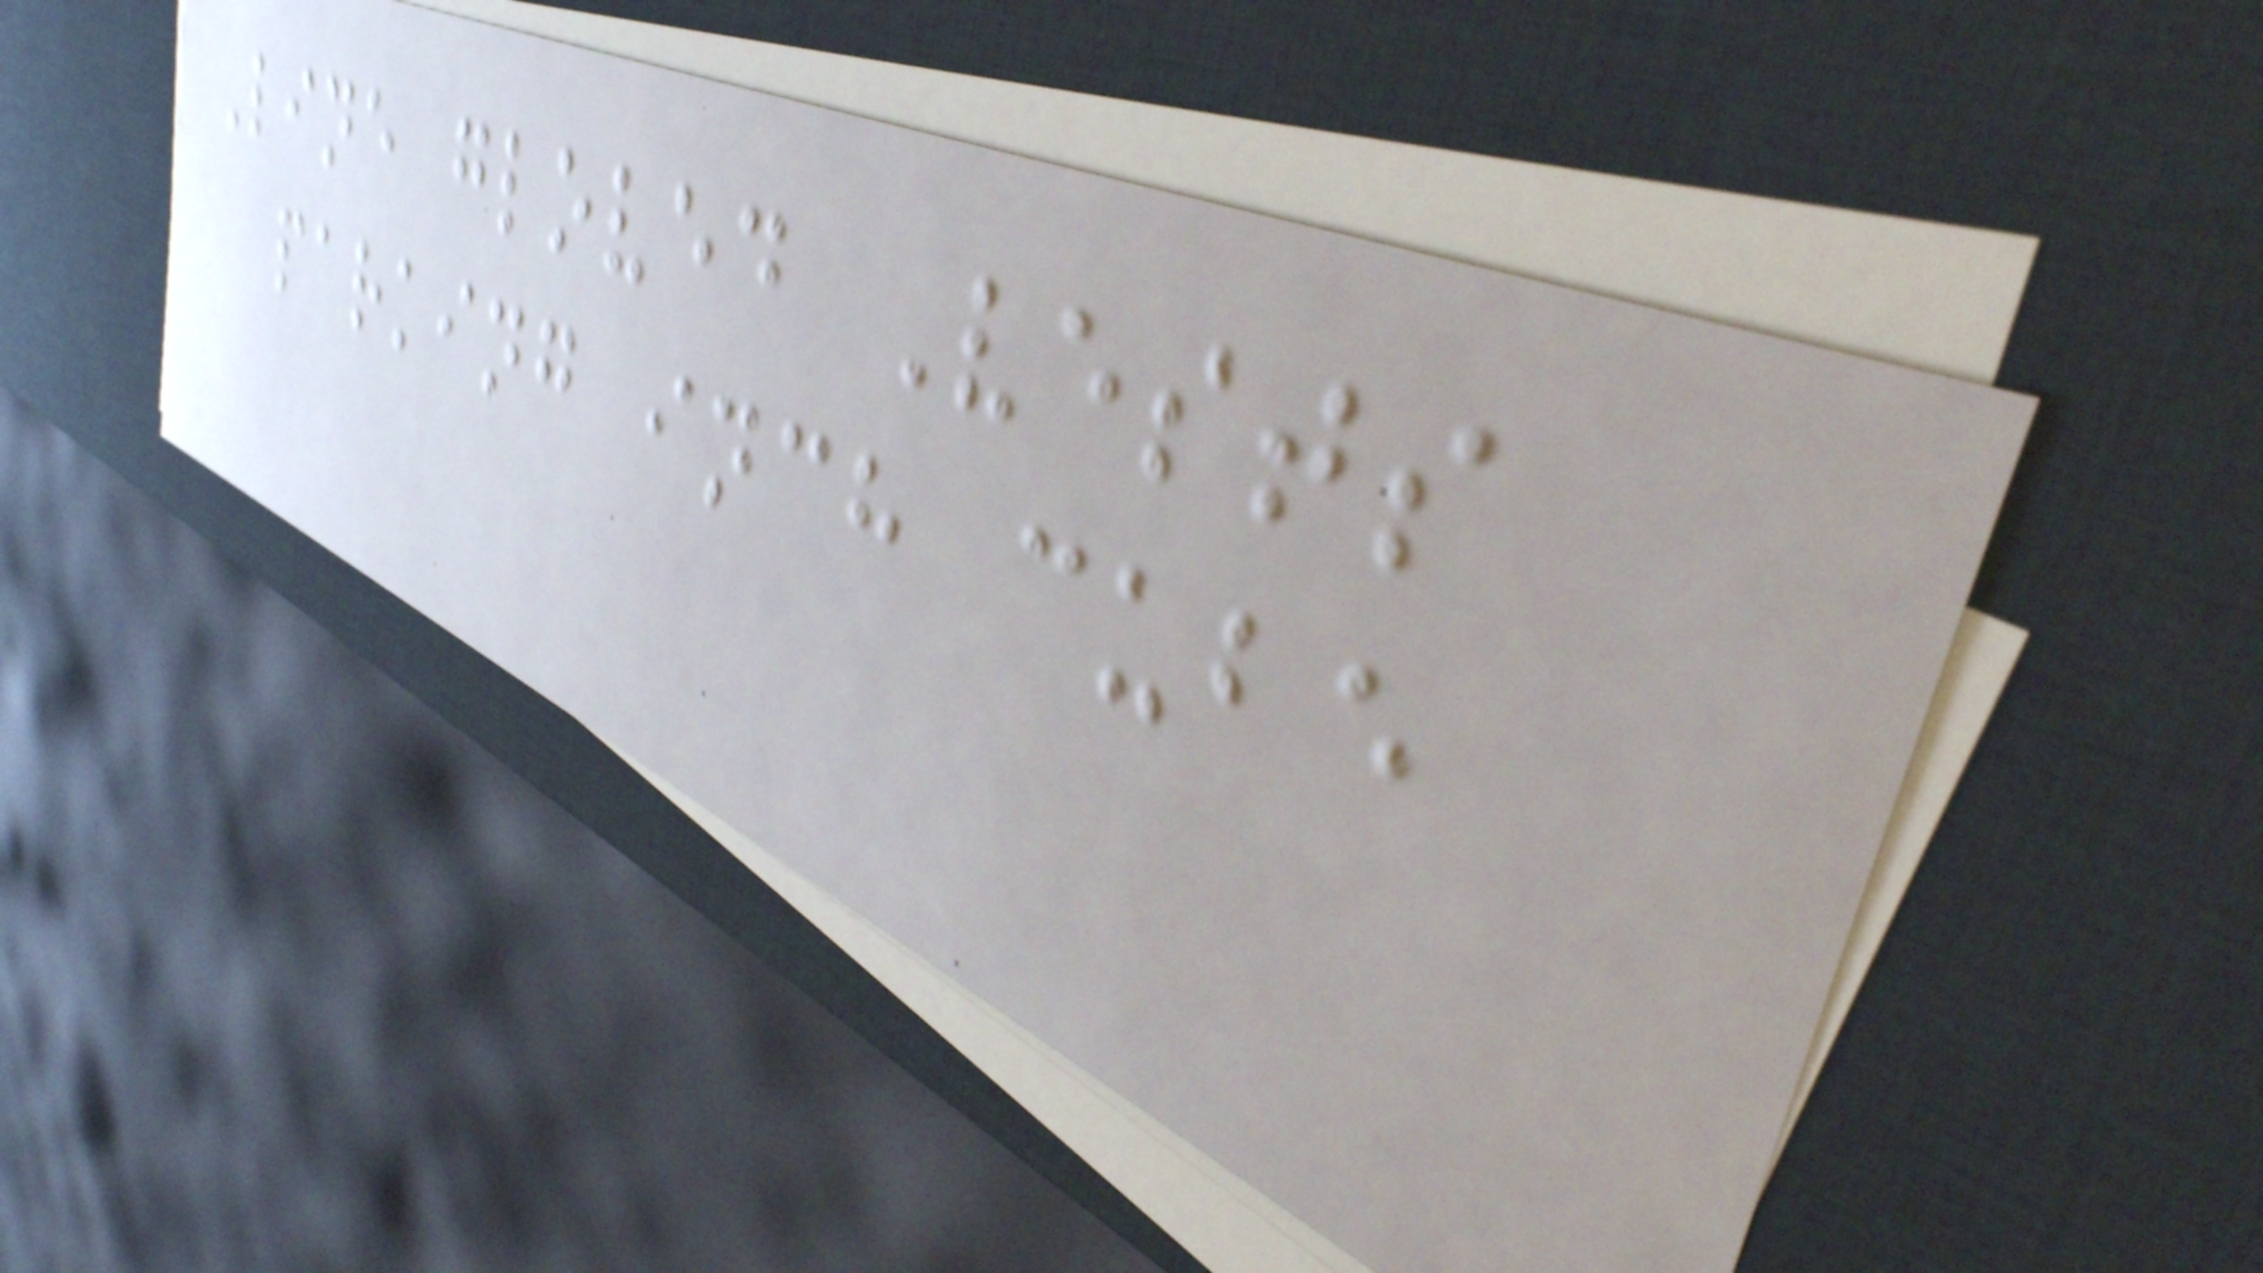Line gloved Vests
parking inch cube
